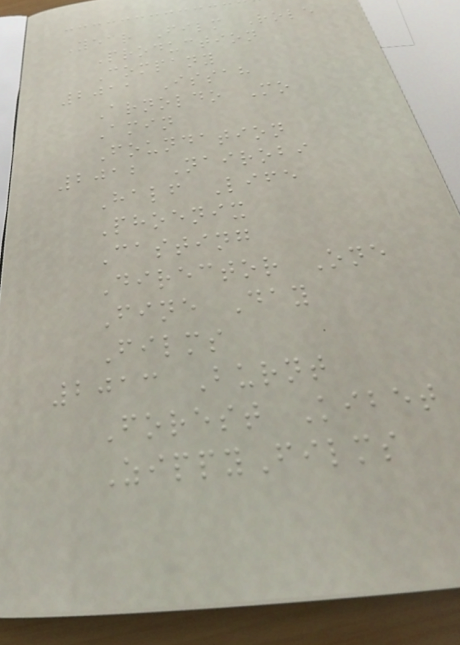Year Film Role
Production
Company
2011 Issah
Arnoldo Mo
Amin
Foundation
2012 Nairobi
Half Life
Phoenix
Casting
Director One
Fine Day
Films
2013 Burnt
Forest Kibet
ZippyFilms
